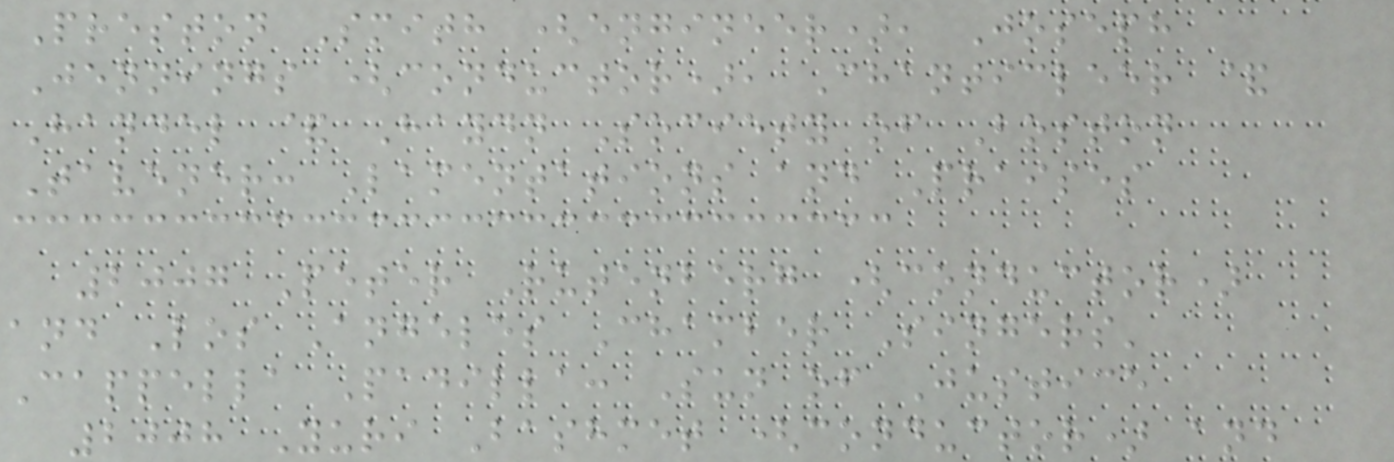Preston Smith (engineer), Joseph
Jennings (conductor), Chanticleer &
Handel & Haydn Society of Boston
Tavener: Lamentations and Praises
2007 Peter Rutenberg (conductor)
and Los Angeles Chamber Singers'
Cappella Padilla: Sun of Justice
2008 Yuri Bashmet (conductor) and
